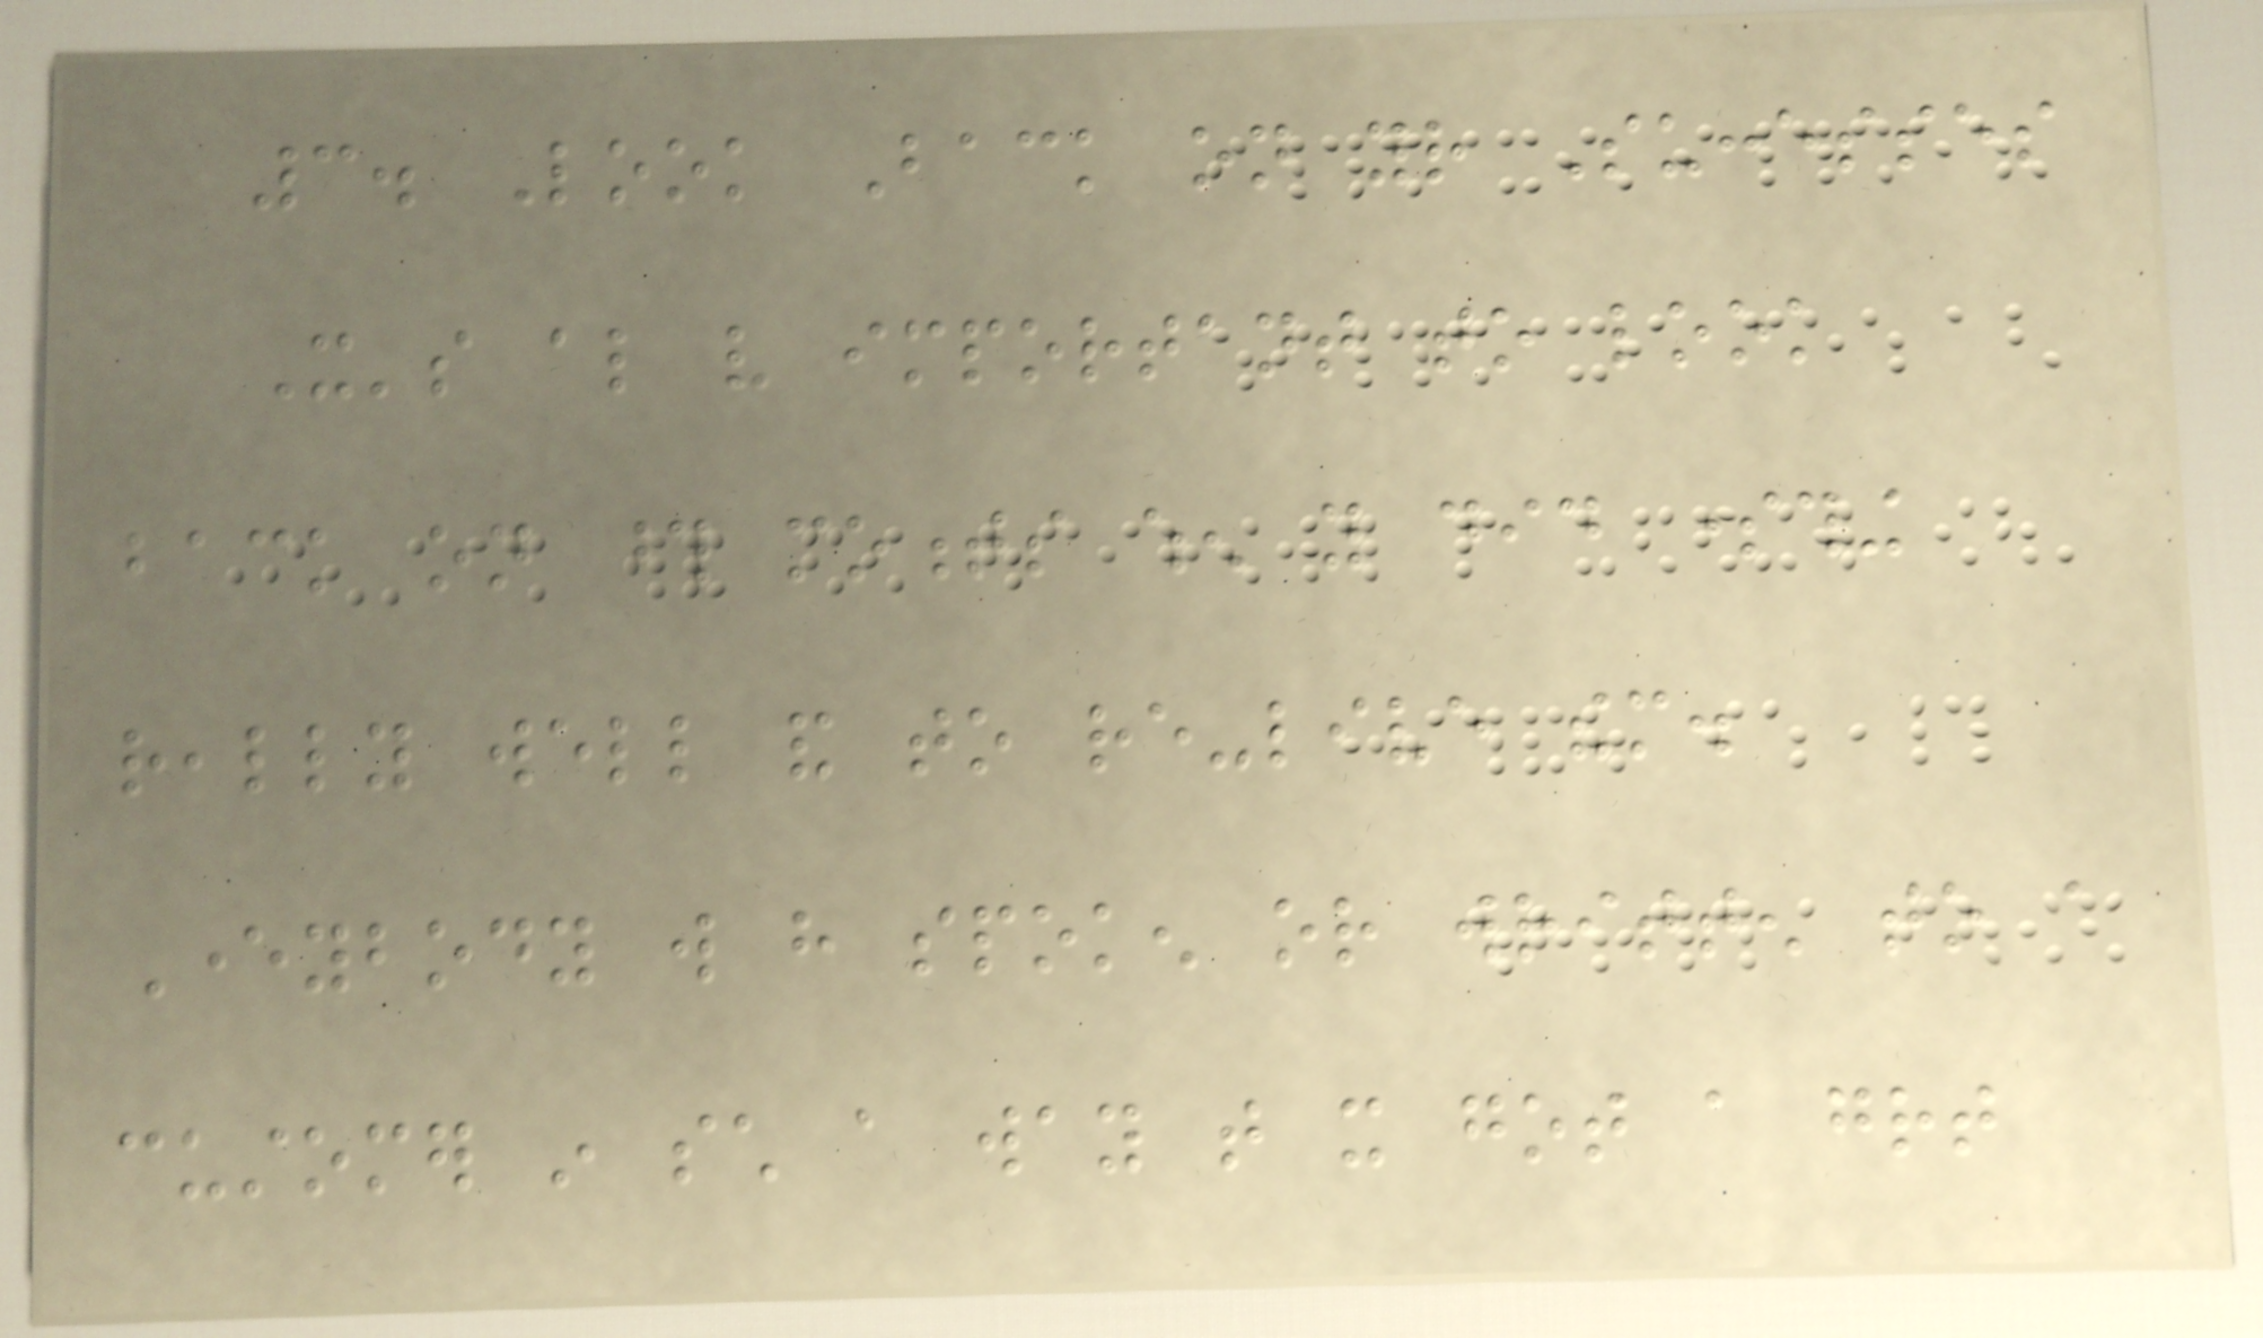3. Look Back on your Successes
It's also very important to look
back on those moments when you did something
really well and to re-live them.
Everybody will have spoken or written to a
customer in such a way that it got a great
